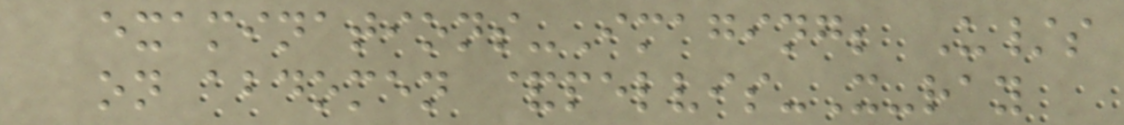examinations-Imaging; U/s
on abdomen &pelvis-X-ray
